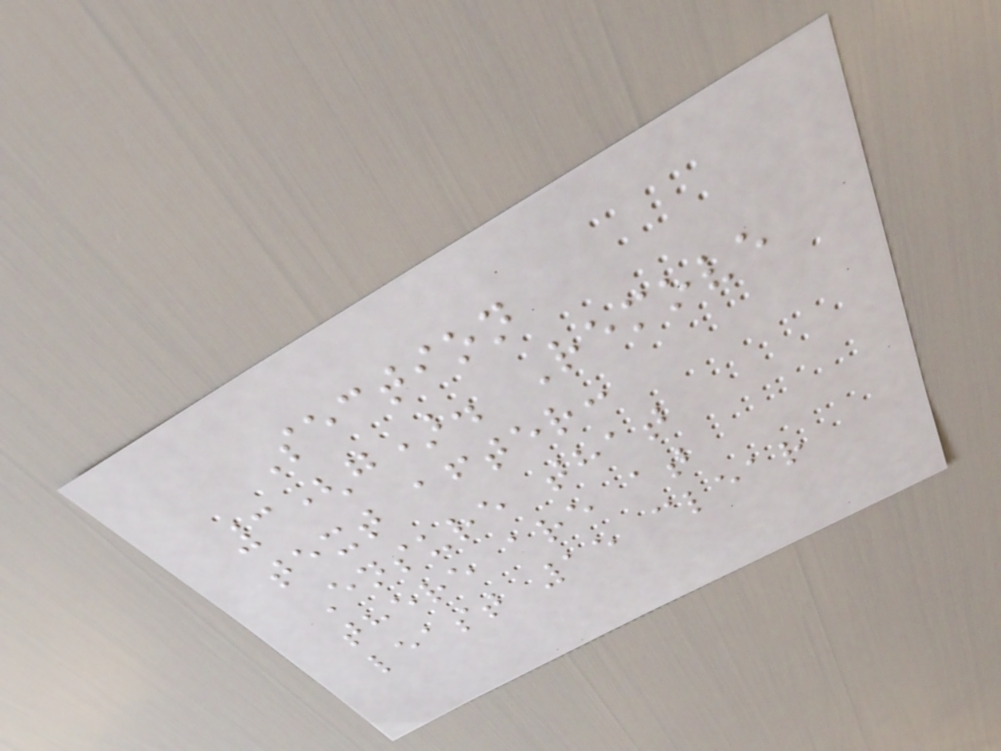Section
3(g). Remove
text after:
Ensure that
there are at
least 15 clear
